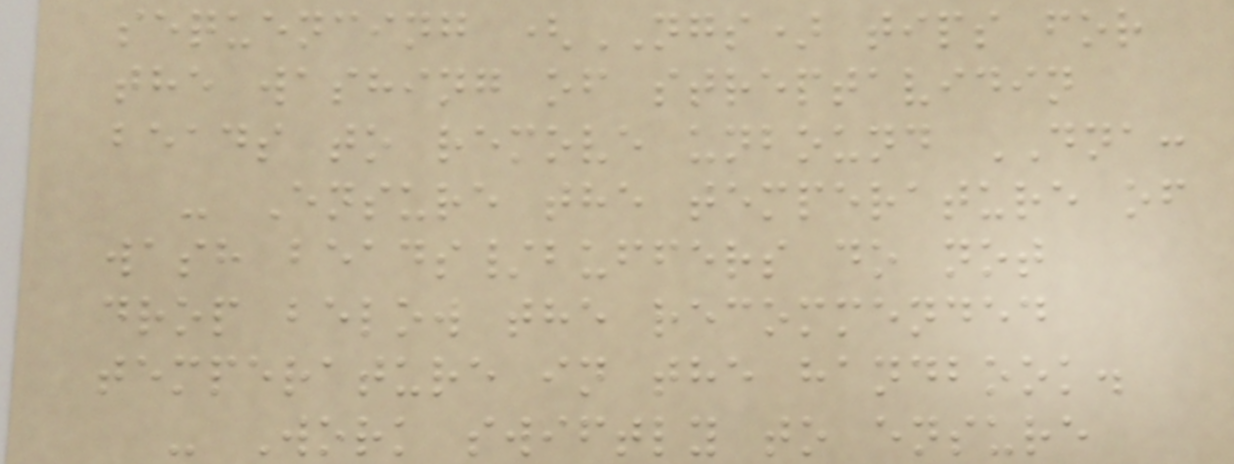sequencing (NGS) tips for
the washing of streptavidin
beads to remove unbound DNA:
- Ensure the temperature of
wash beads/buffers do not
drop below the recommended
temperature in the handbook.
- Work swiftly to ensure
